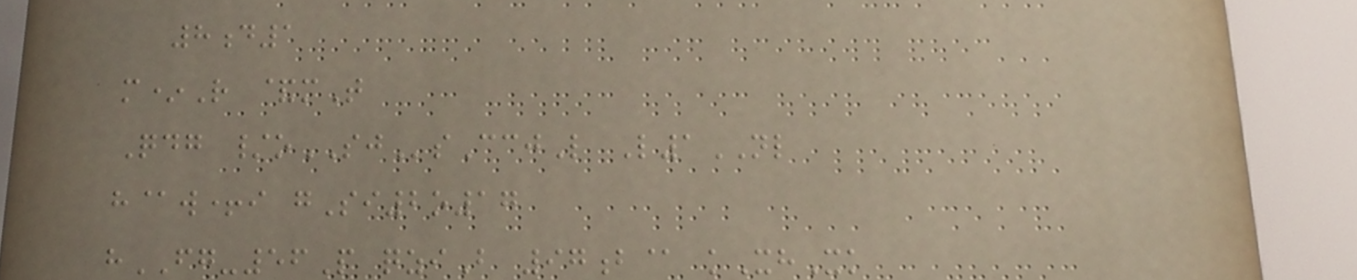8d1
m*R &mT
Qdg /oSJsCcjL L1NL
h@w+i gSi2o17
hFG-56P qziB 97b@ kXhXk
